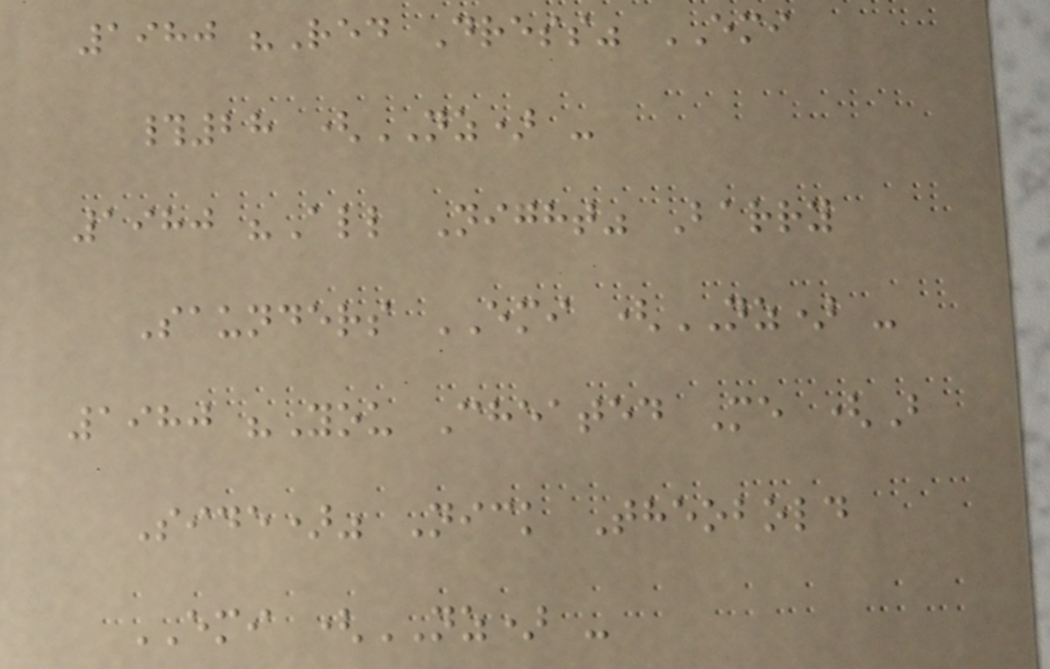1980 "Red Dress" EMI
#28 (NZ) -
1980 "All Night" Barry
Saunders EMI (NZ) -
1980 "You Cheated Me (B
Side)" Nick Theobold
EMI (NZ) -
